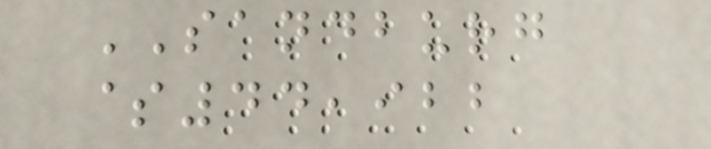SANDBURG
$44,922
